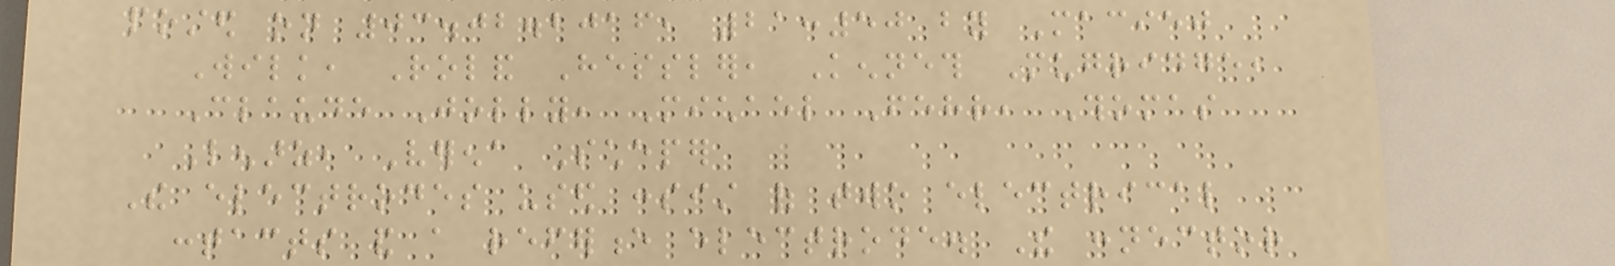posted on 03.02.2016, 21:50 by Maciej
Wilk, Roland Hessler, Kenneth Mugridge,
Claude Jolly, Michael Fehr, Thomas
Lenarz, Verena Scheper
The electrodes used consist of two electrical
contacts and a reference electrode. The connector
